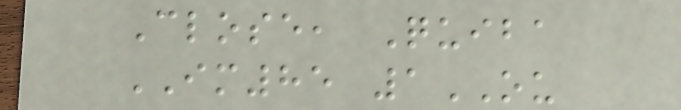Close, Quiba
IM85 1OU
